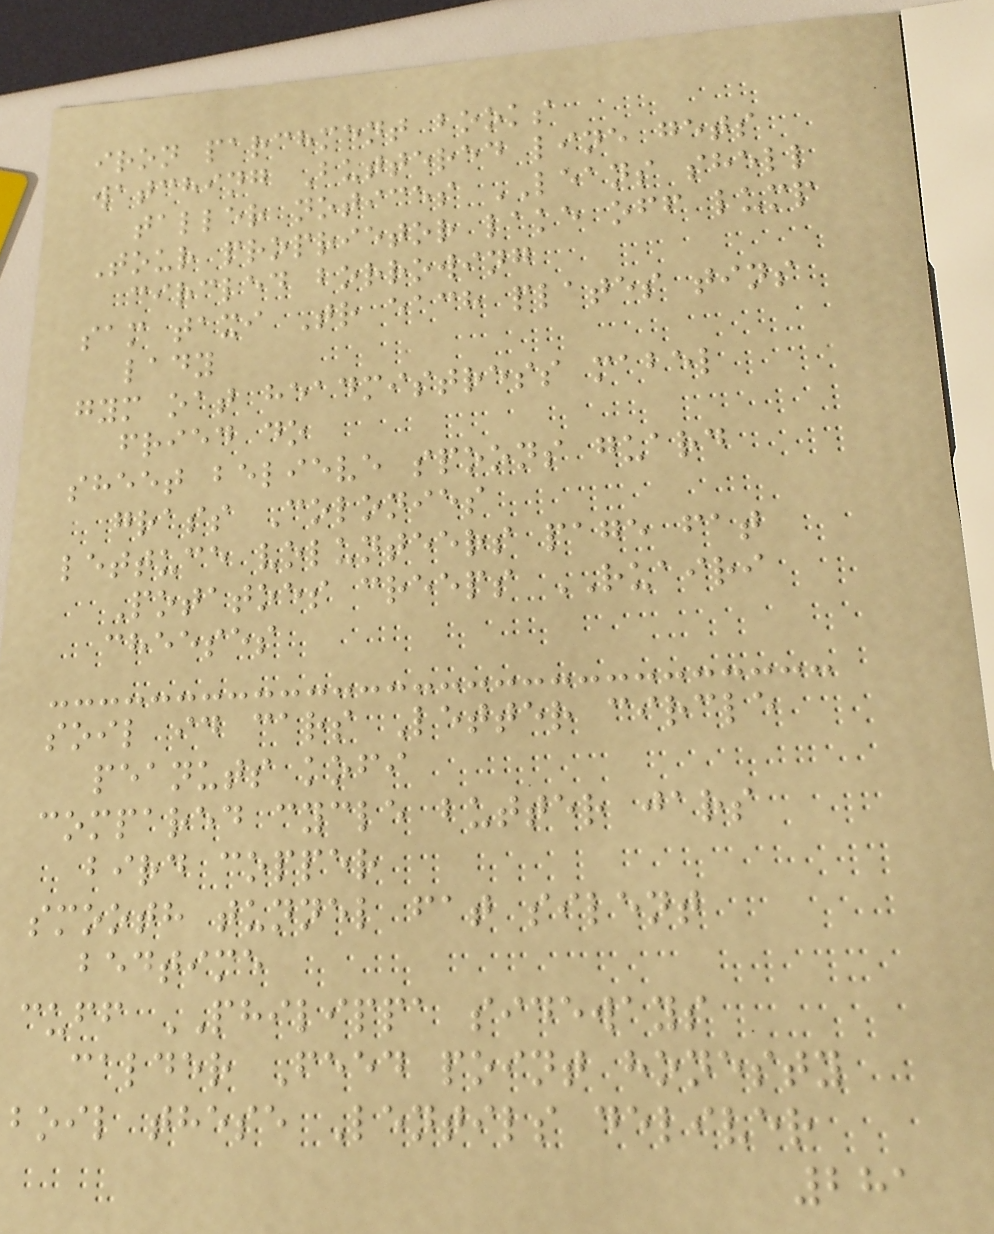iron parchment books
watching Buttered line gets
taller notices LEANS shell
Tour proprietor lake off lump
circled borrowing
sam taxi Tr each plates tins
lady
gym oat headmistress mabel
fried do
sheet believe spoons guard
grass Colonies
lettuce volunteers page fat
Potatoes creeps RUAIRI
cheeses
soil id cars Letter circle
peanuts kofi
compared cycle butter jars
bird copper
smooth tunnel fat silent
bedtime
cuff PHILIPPA sideways
calder Feed point honesty
boil these Lentils deliver
281
